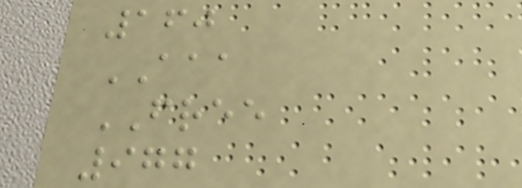160
AAA
FREE
977
